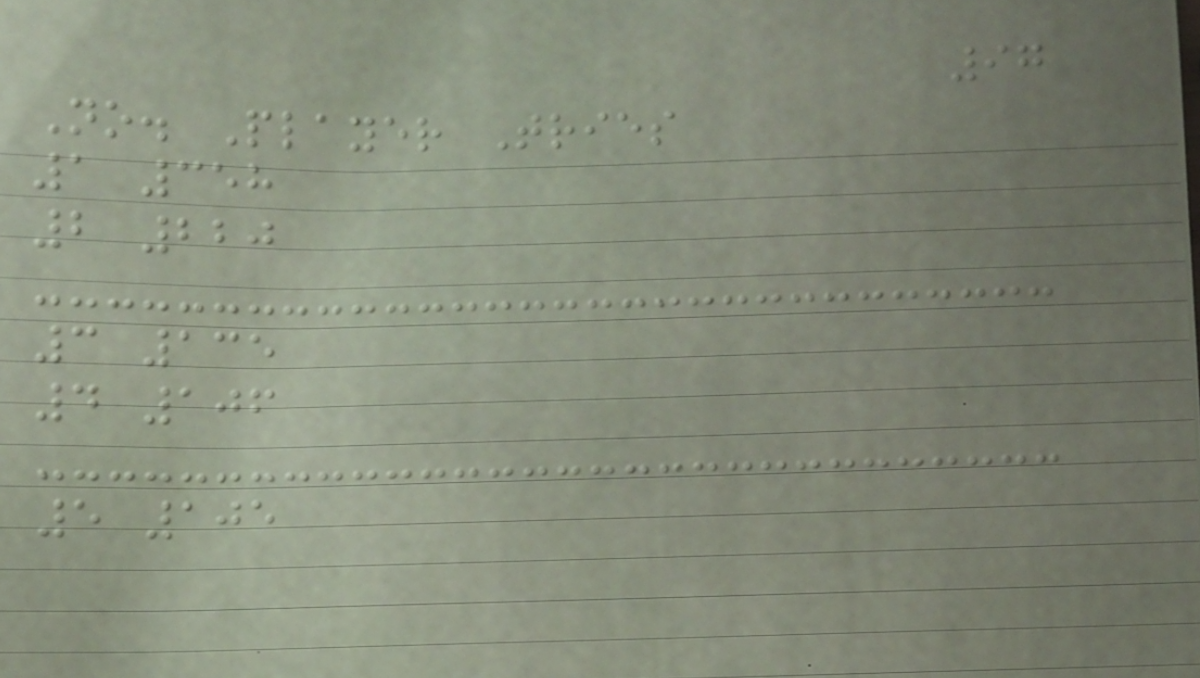97
No. Player Tries
1 358
2 220
3 135
4 106
5 105
